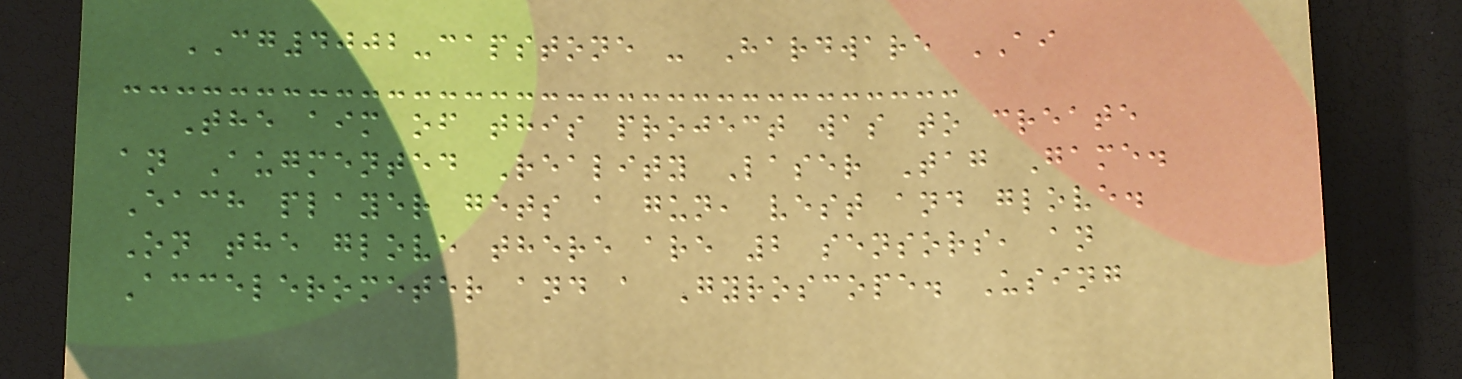CG4002-capstone - Hardware AI
The aim of this project was to create
an Augmented Reality Laser Tag Game.
Each player gets a gun, vest and glove.
On the glove there are 2 sensors, an
Accelerometer and a Gyroscope. Using
